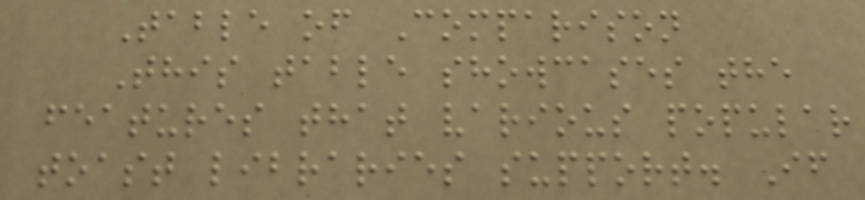Table of Comparison
This table showcases the
features that various popular
toast libraries support. If
